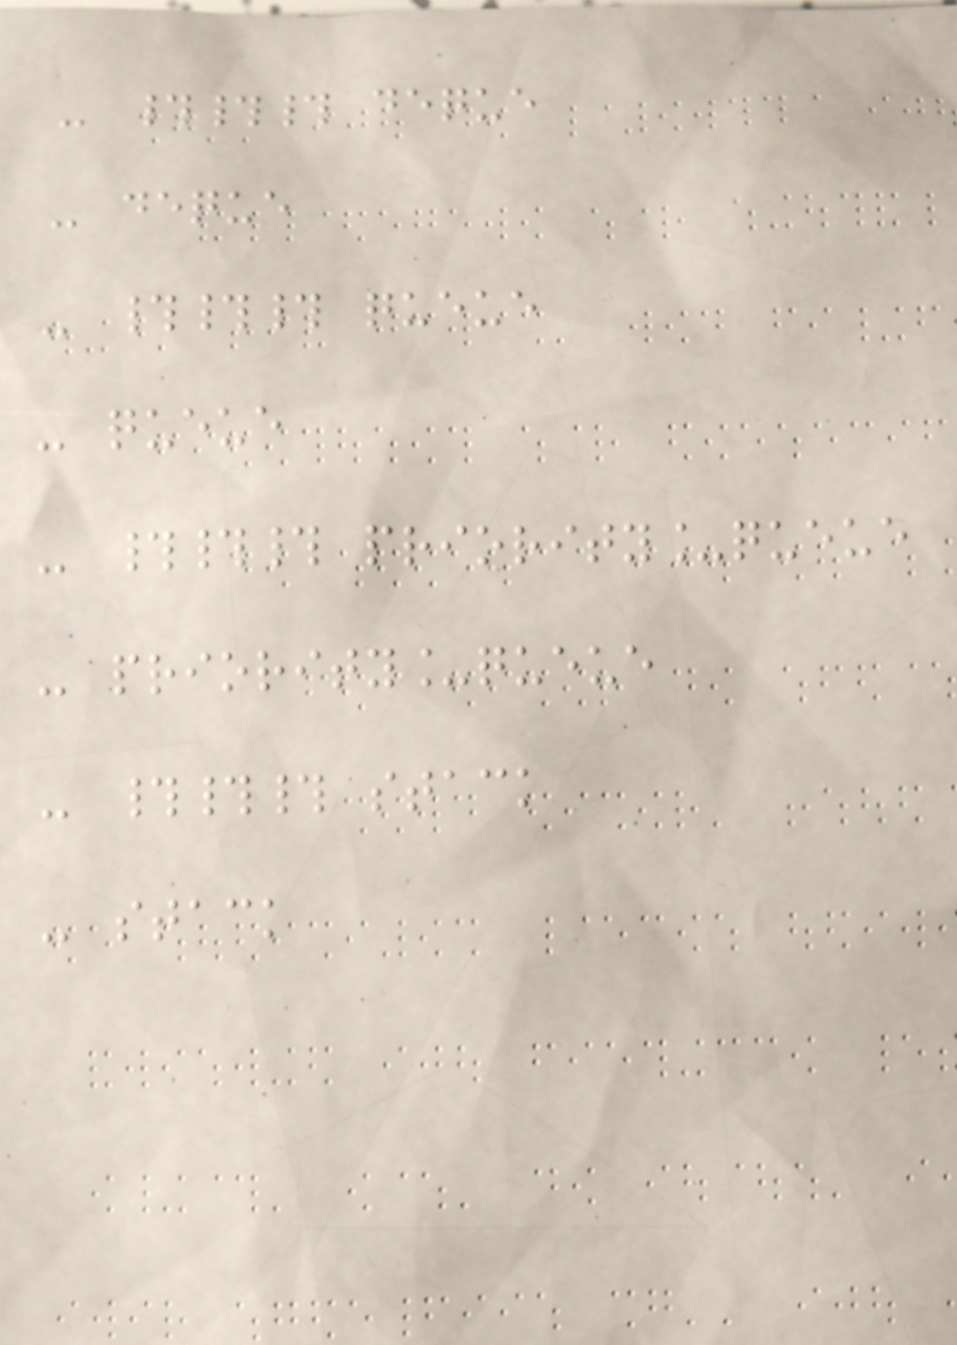- ### deque
- deque
- ### queue
- queue
- ### priority_queue
- priority_queue
- ### stack
- stack
